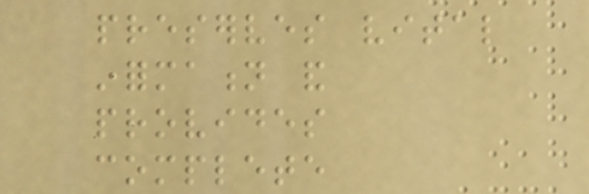preserves vital
information and
provides
complete
